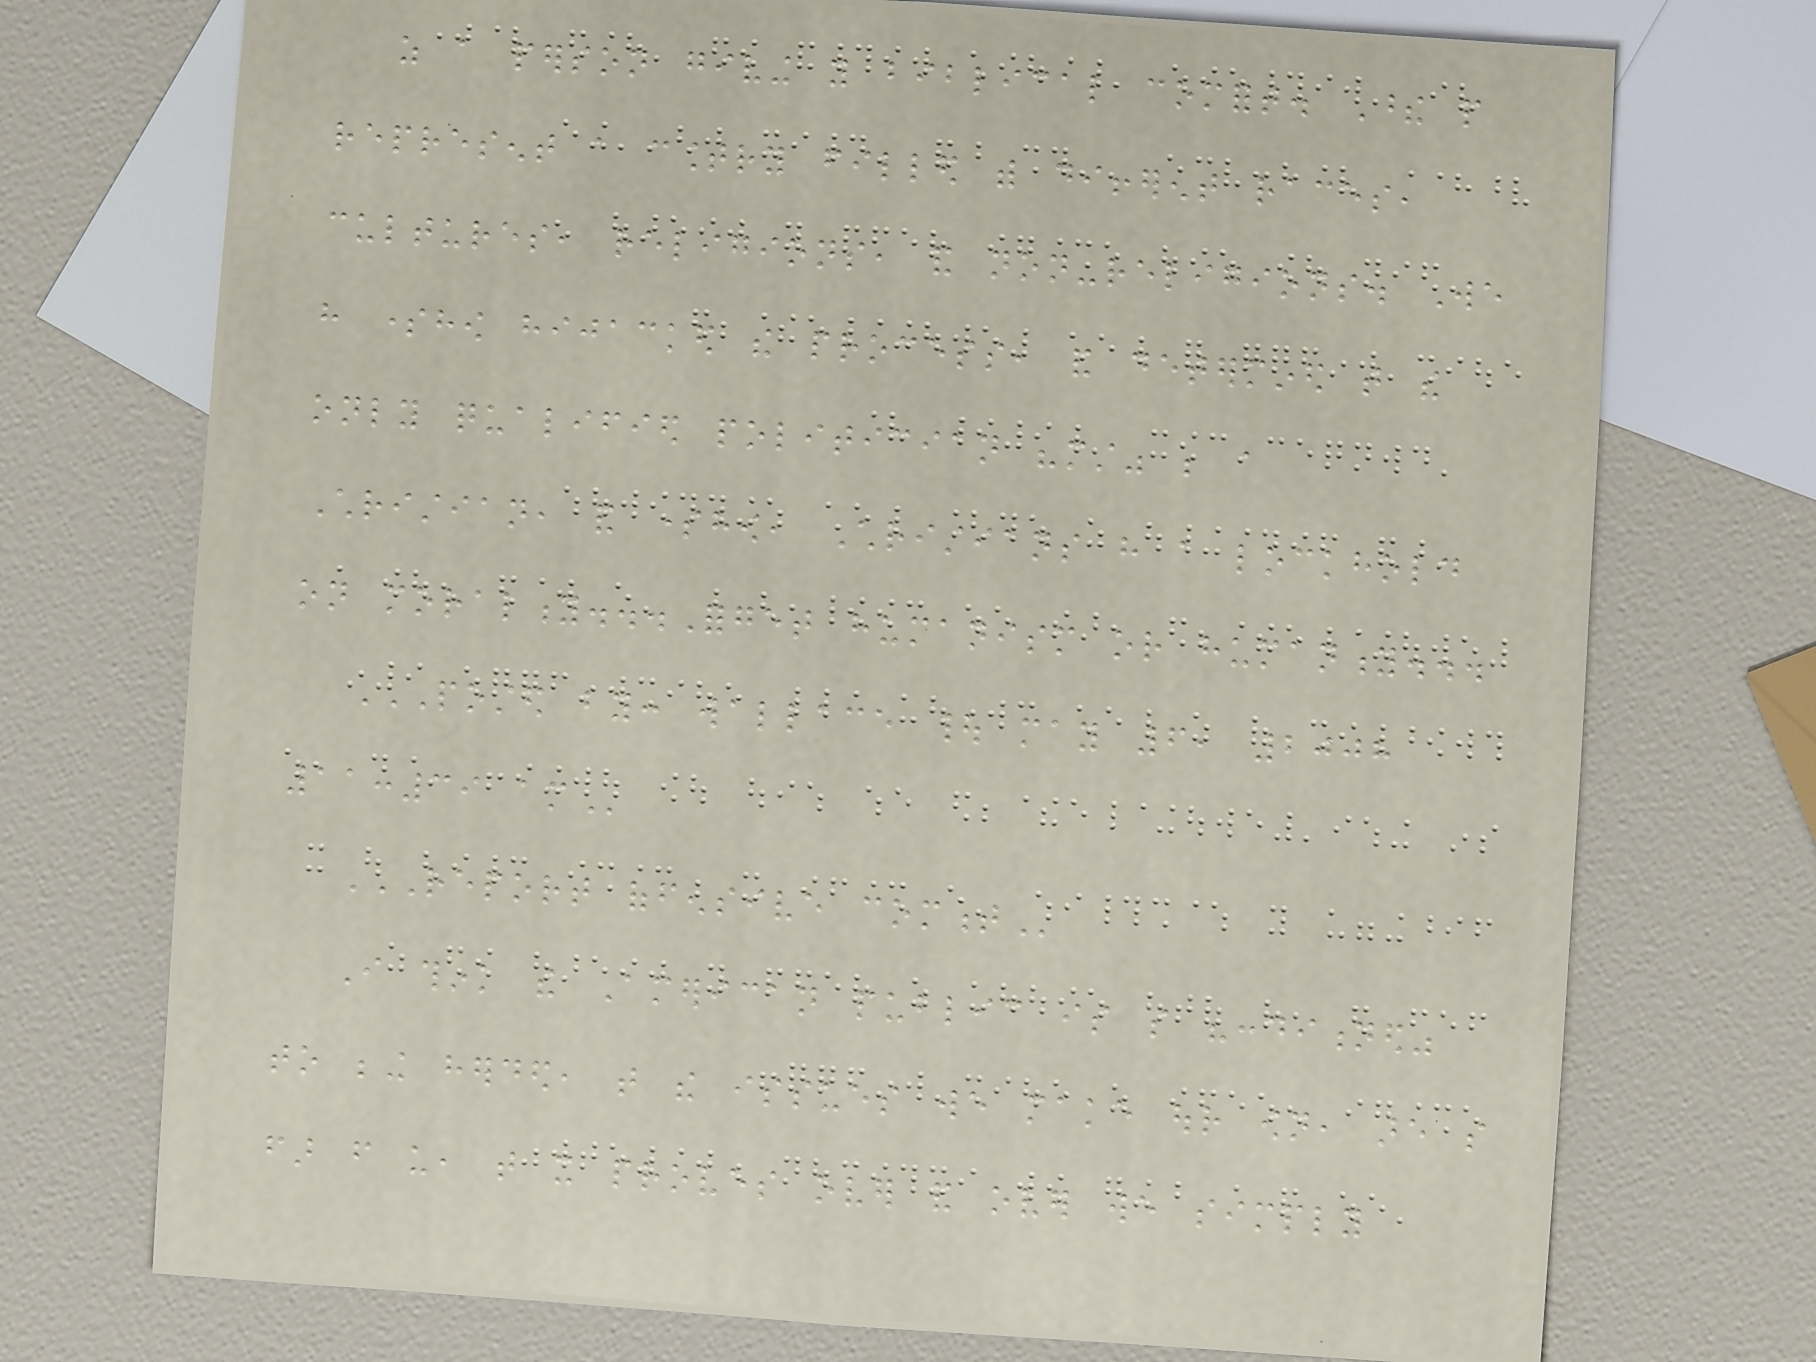as a person giving you biblical comfort. These people
represent a country filled with different races,
cultures, religions, and non-religions. We
have somehow hijacked the process, and determined that the
only qualified politician "must" be a
Christian, and somehow, Christians have a lockhold
on morality...Forget humanism or humanity...
POSTED BY: WALLACE | MAY 6, 2008
11:39 AM
REPORT OFFENSIVE COMMENT
I think the American public is so "conditioned"
to being herded, that the issues we make our own, are so
far from us, that it proves over and over we simply
